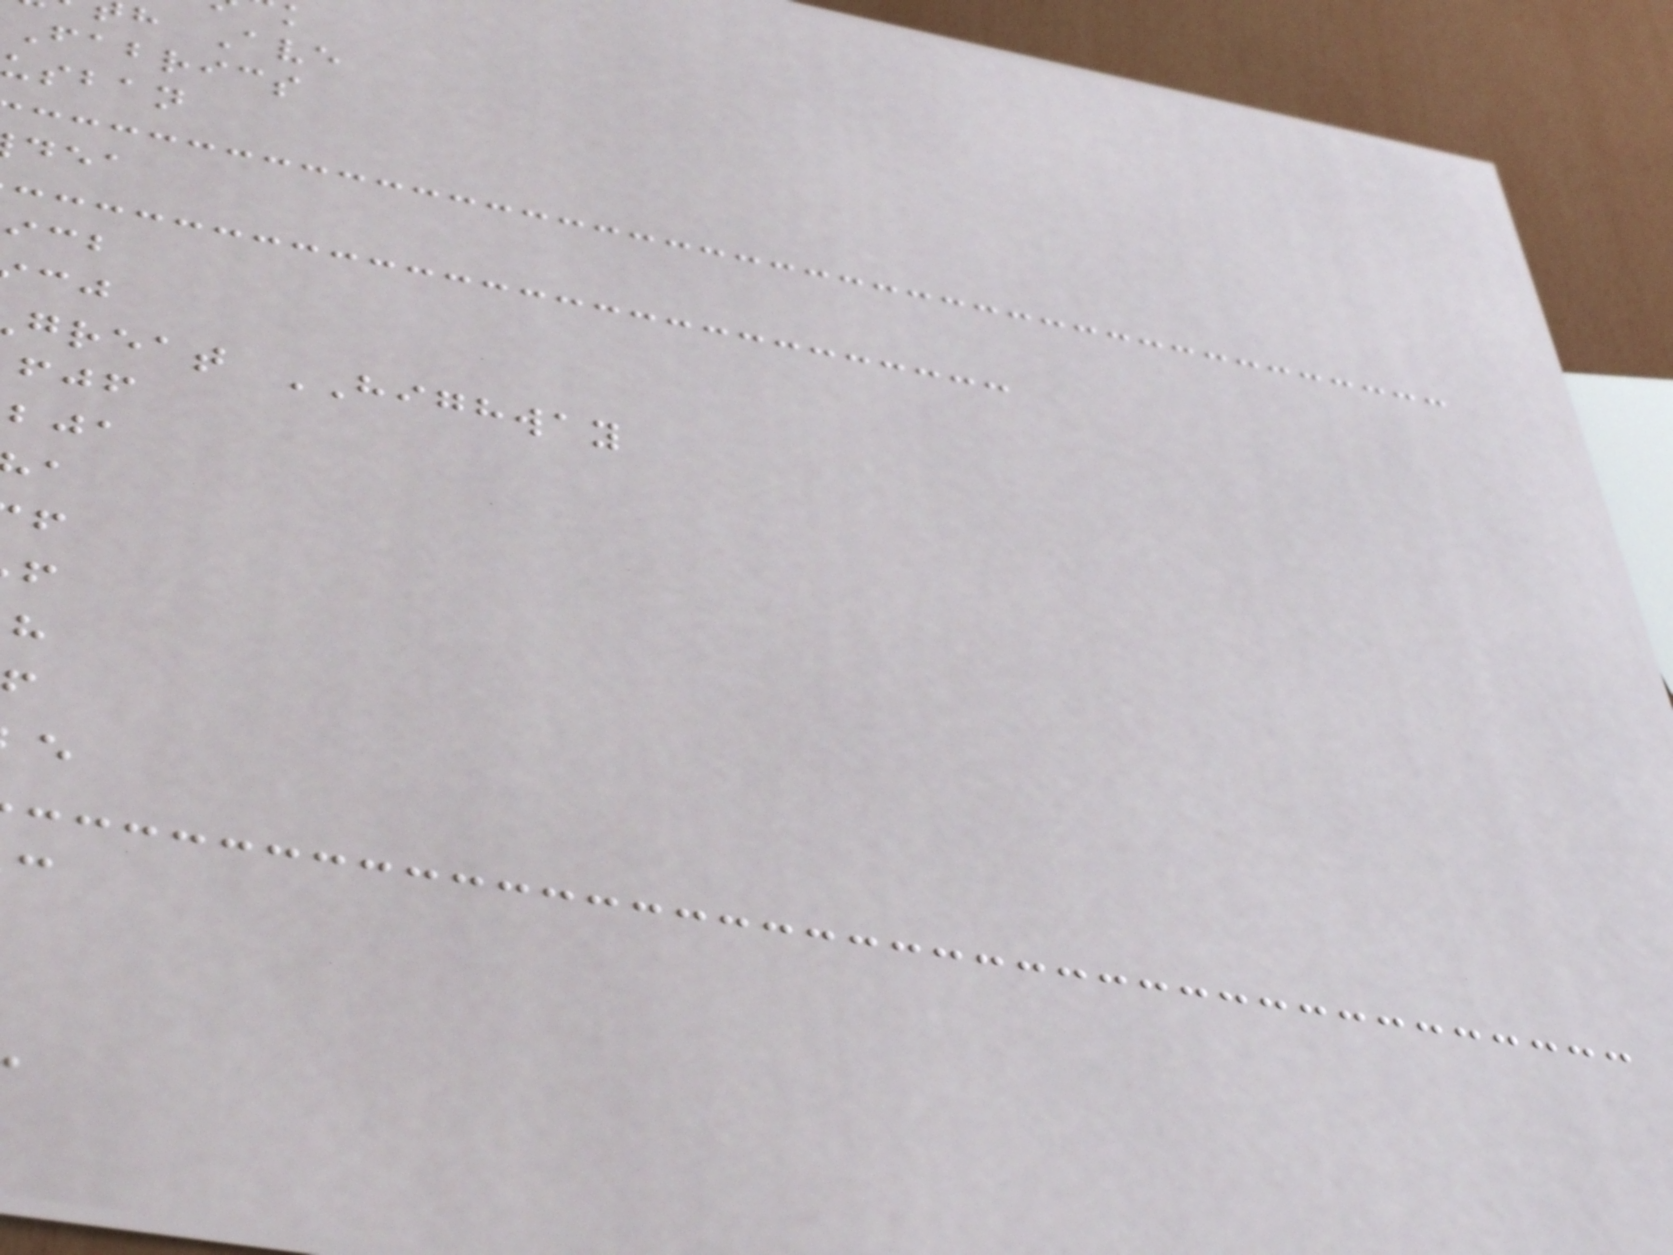h Ave
Fabrics
usban
great HIGHWAY
